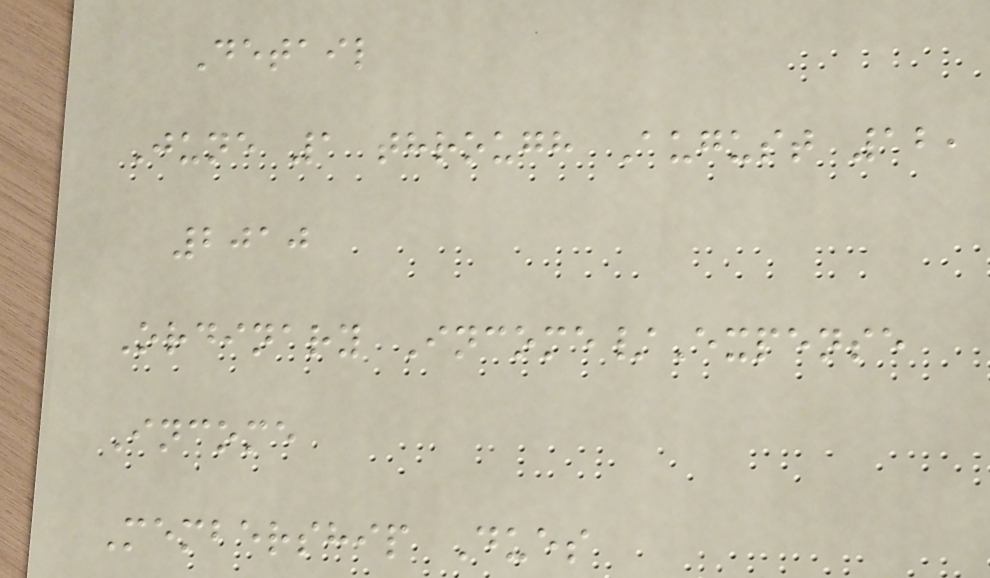Detail
June 1 through August 12,
2010
Ordinary Income/Expense
Income
Membership Dues
